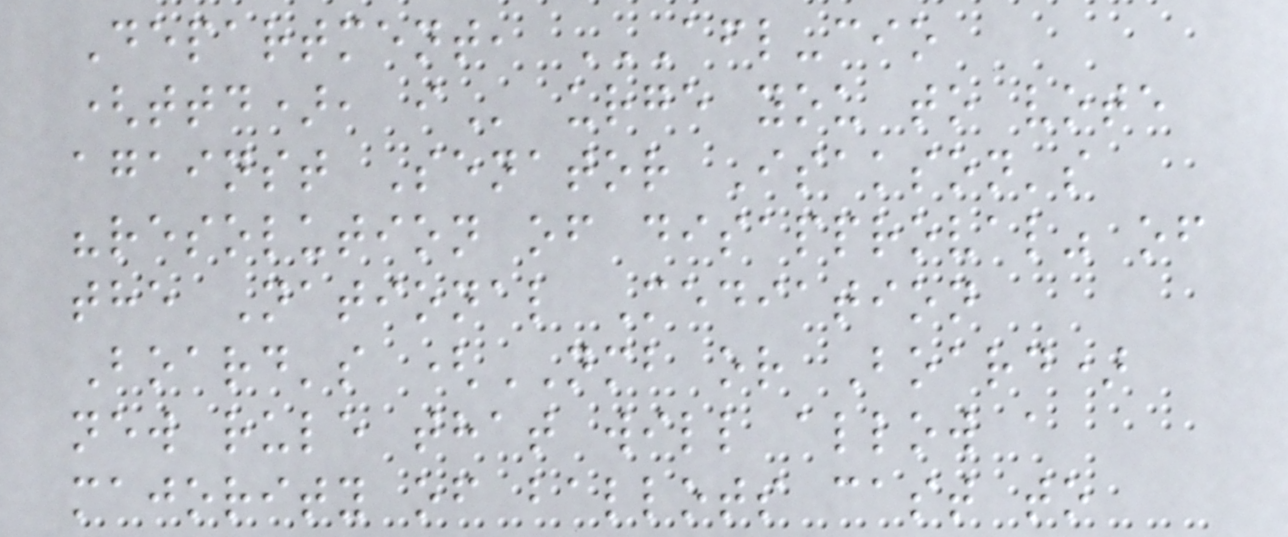Department, AFL-CIO
(TTD), I urge you to vote
against Senator Isakson's
"resolution of disapproval" of
the National Mediation
Board's (NMB or Board)
new rule that will allow a
majority of ballots cast to
